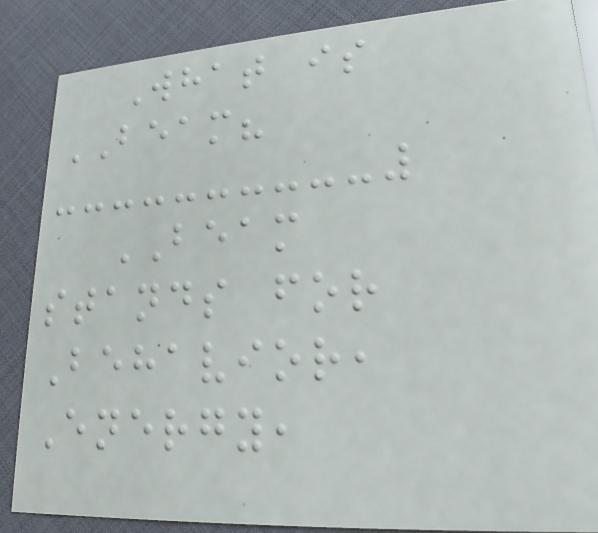What is
BEAM?
BEAM
stands for
Behavior,
Energy,
